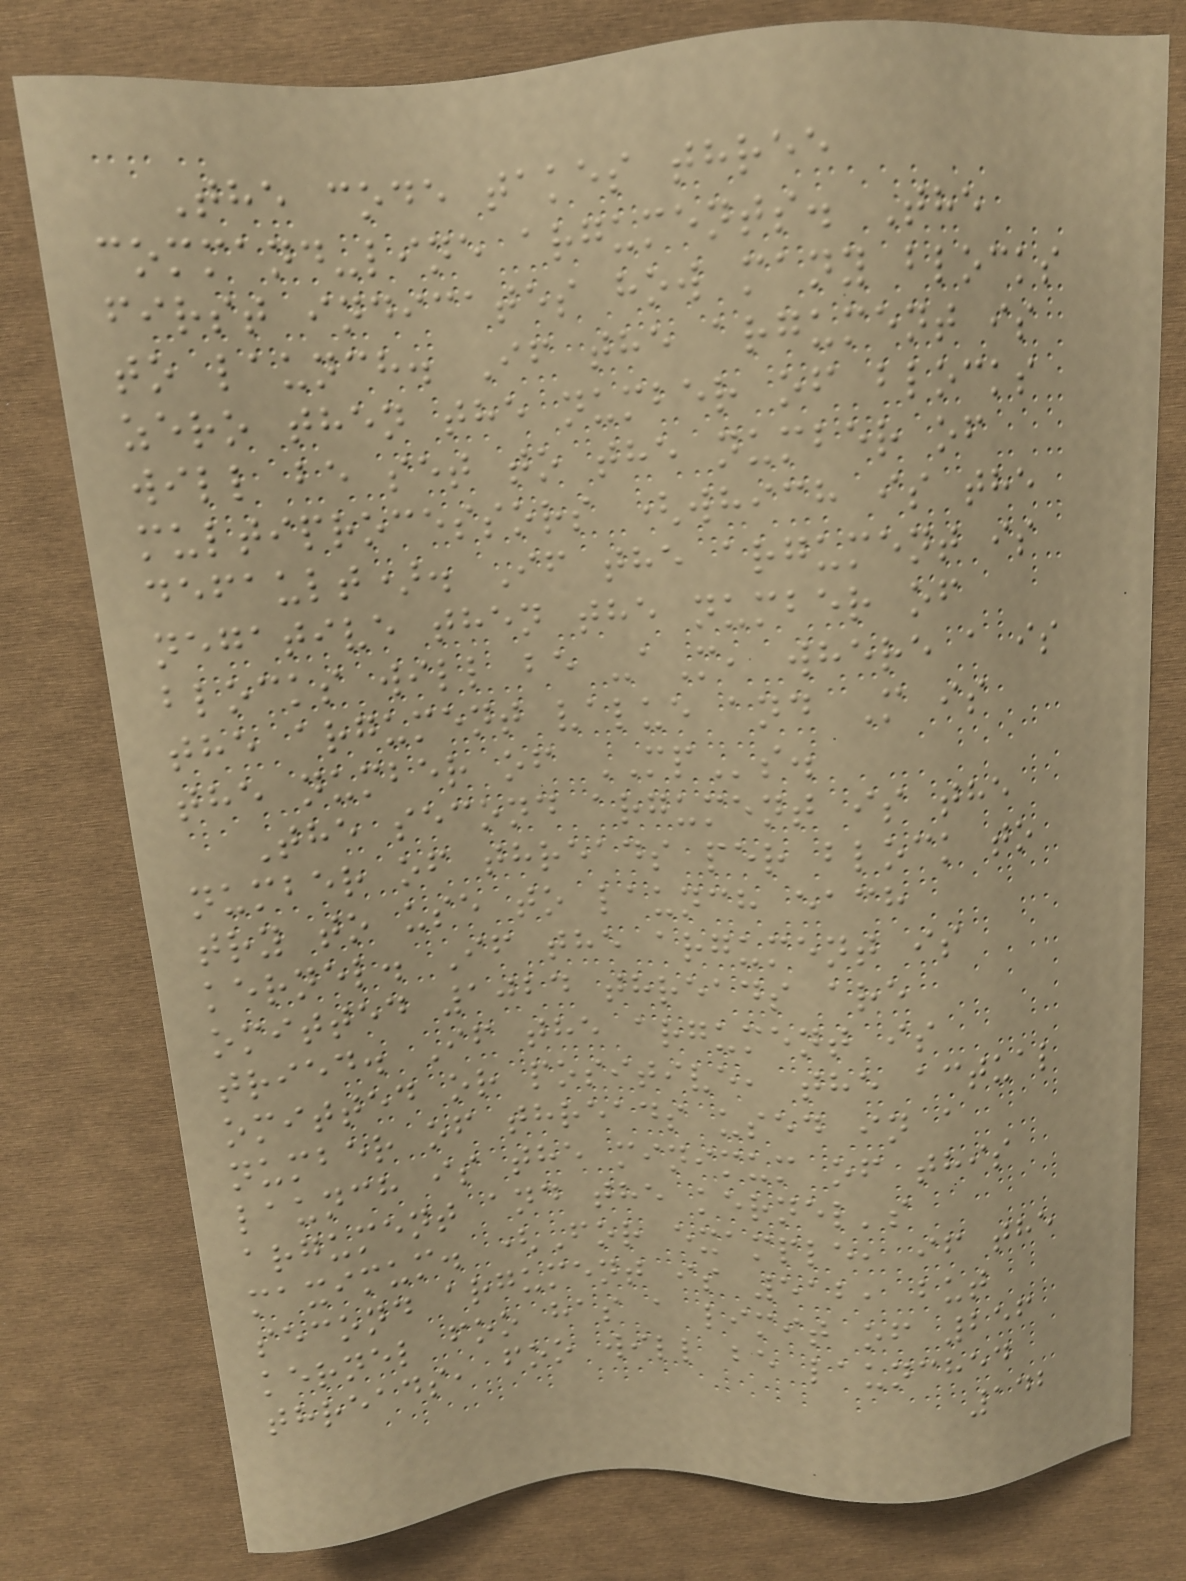The code takes three
command-line arguments. The
first indicates how many blocks
to launch. If the argument is
zero then the number of blocks
will be set to the number of
multiprocessors (which is the
default). If the argument is
negative then the number of
blocks will be -aM, where a is
the argument value and M is
the number of MPs.
The second argument is the
number of threads per block to
try to use to launch each
kernel. If the argument is
omitted 1024 threads are
tried. If the argument is
omitted or positive, the actual
number of threads used in a
launch is the minimum of this
argument and the kernel's
maximum. (For example, if the
second argument is 512, but
kernel foo has a limit of 256
threads, foo will be launched
142
